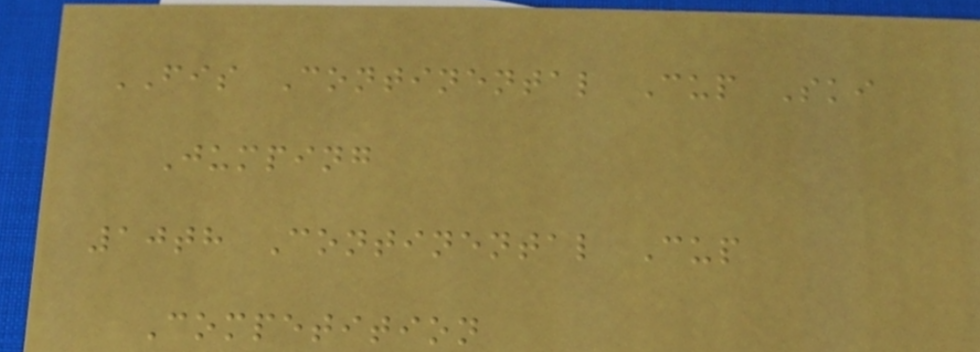FIS Continental Cup Ski
Jumping
10th Continental Cup
Competition
